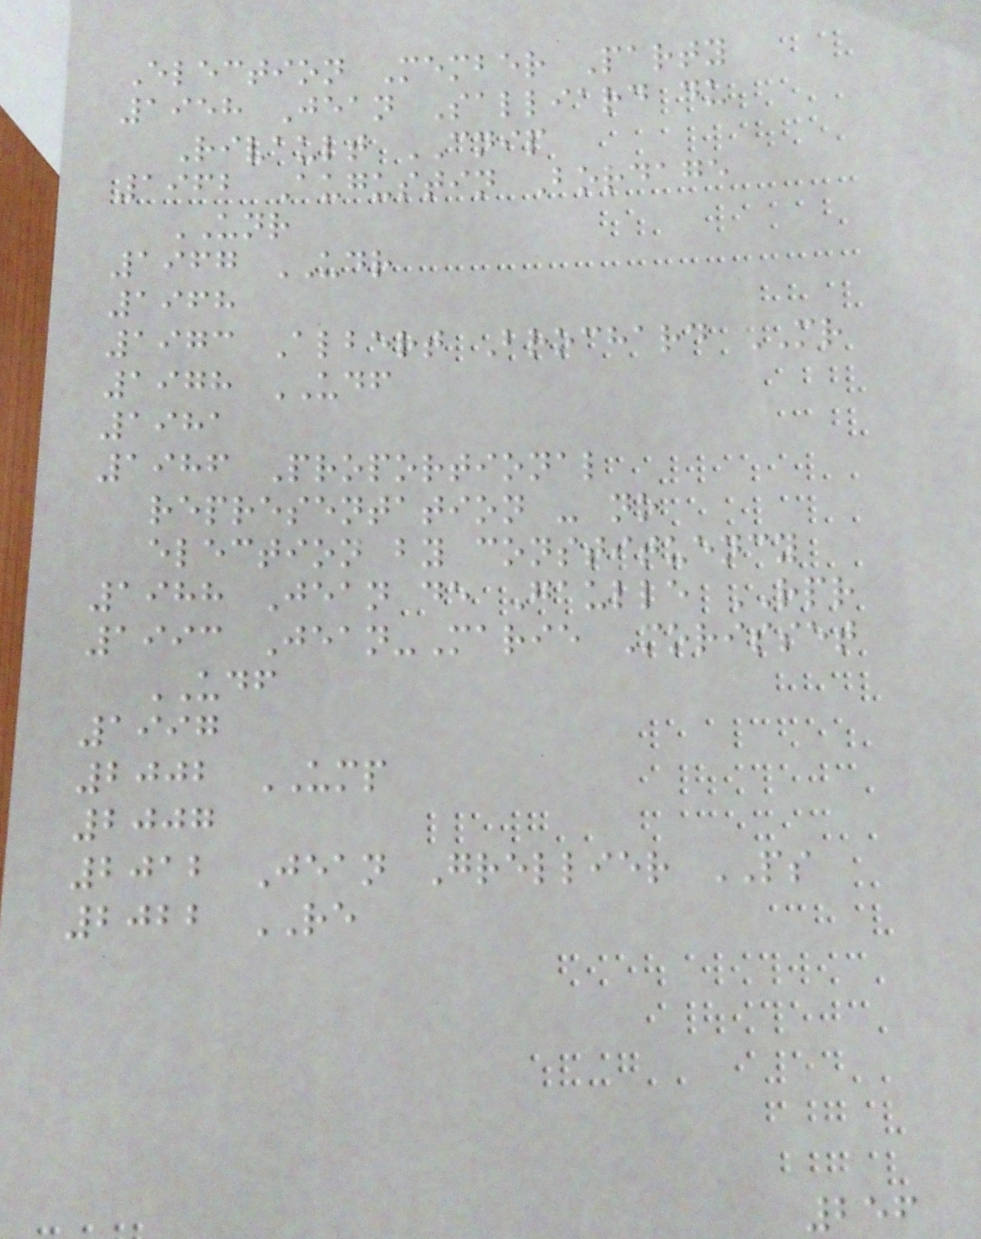Election Member Party
1958 Jean Salliard du
Rivault CNIP
1962 Augustin Bordage
UNR
1967 UDR
1968
1973 Albert Brochard MR
1978 UDF
1981
1986 Proportional
representation - no
election by constituency
1988 Jean de Gaulle RPR
1993 Jean-Marie Morisset
UDF
1997
2002 UMP
2007
2012 Jean Grellier PS
2022 RE
256
